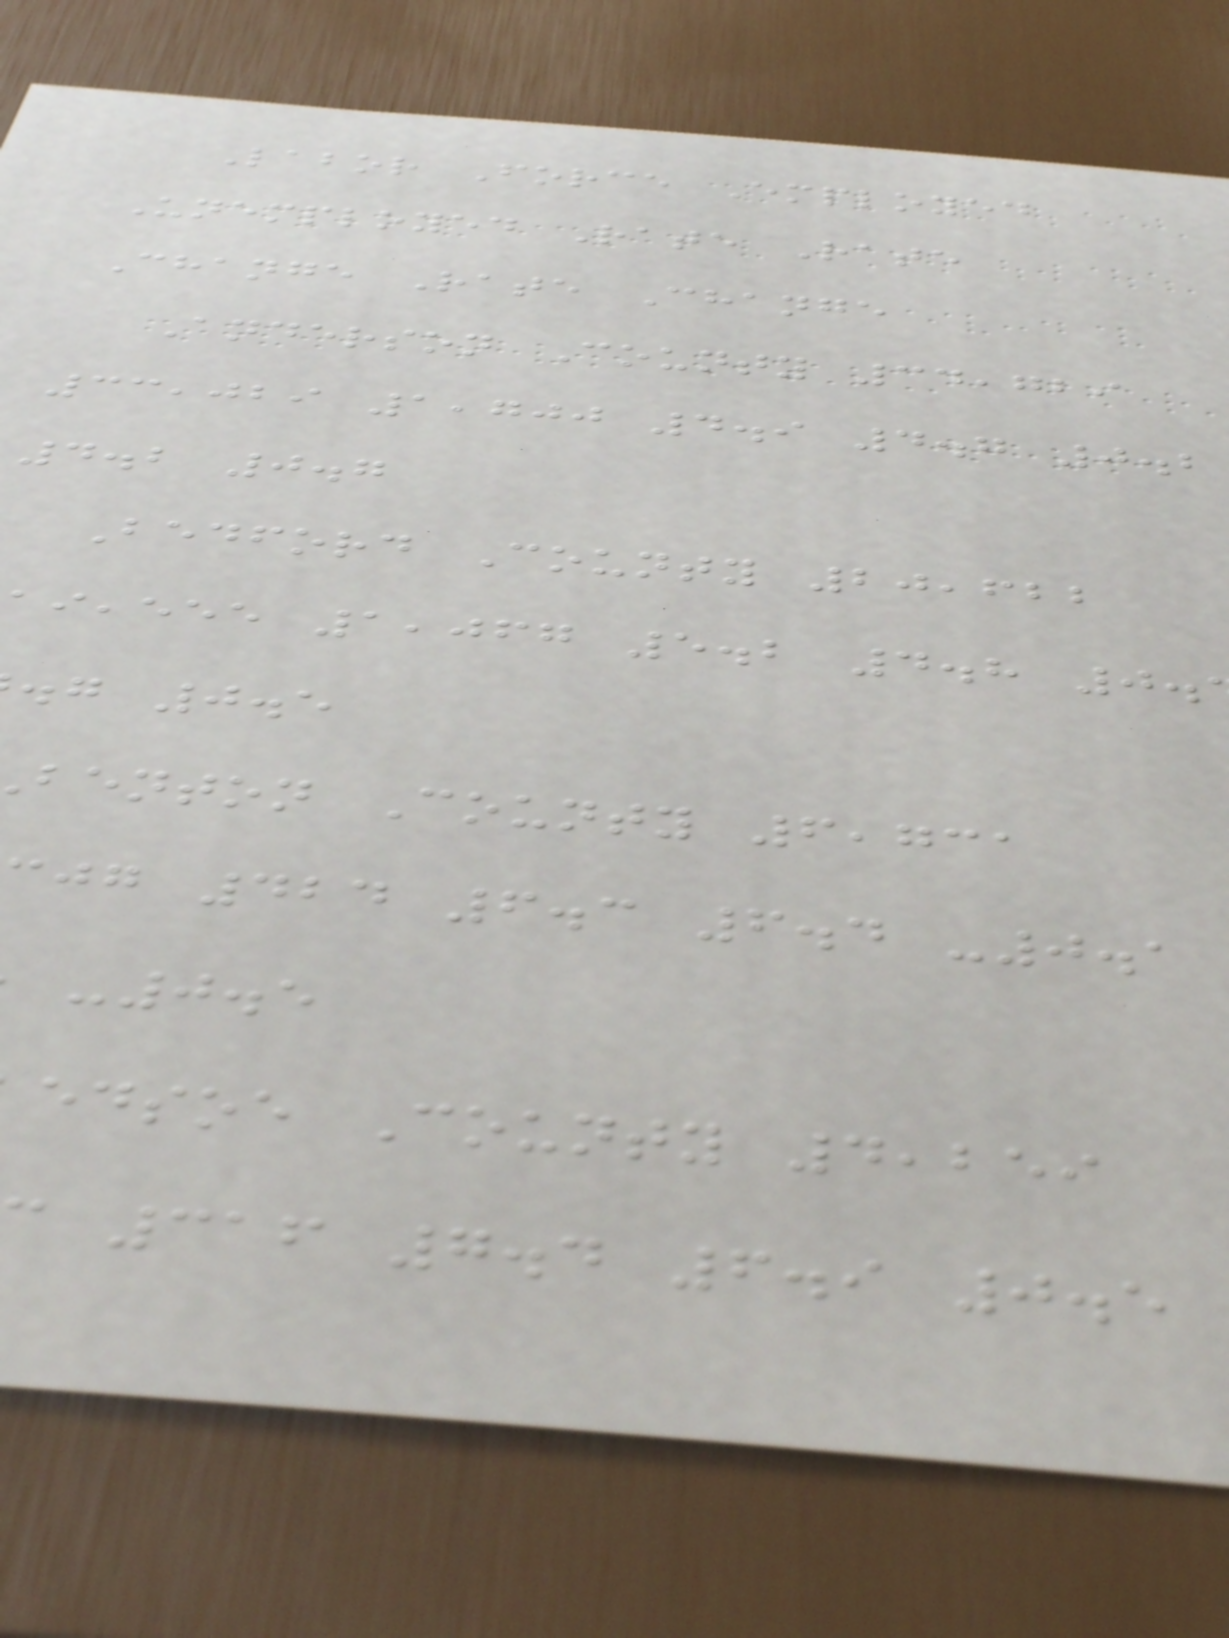Labor Force Employed
Unemployed Rate Rate
Change Rate Change
Anderson County 34,729
33,029 1,700 4.9 4.7 0.2
4.2 0.7
Bedford County 20,622
,eee 1,067 5.2 4.8 0.
.g 0.5
benton County 6,731
jg 424 6.3 6.4 -0.1
-0.5
edsoe County 4,259
316 7.4 6.9 0.5
